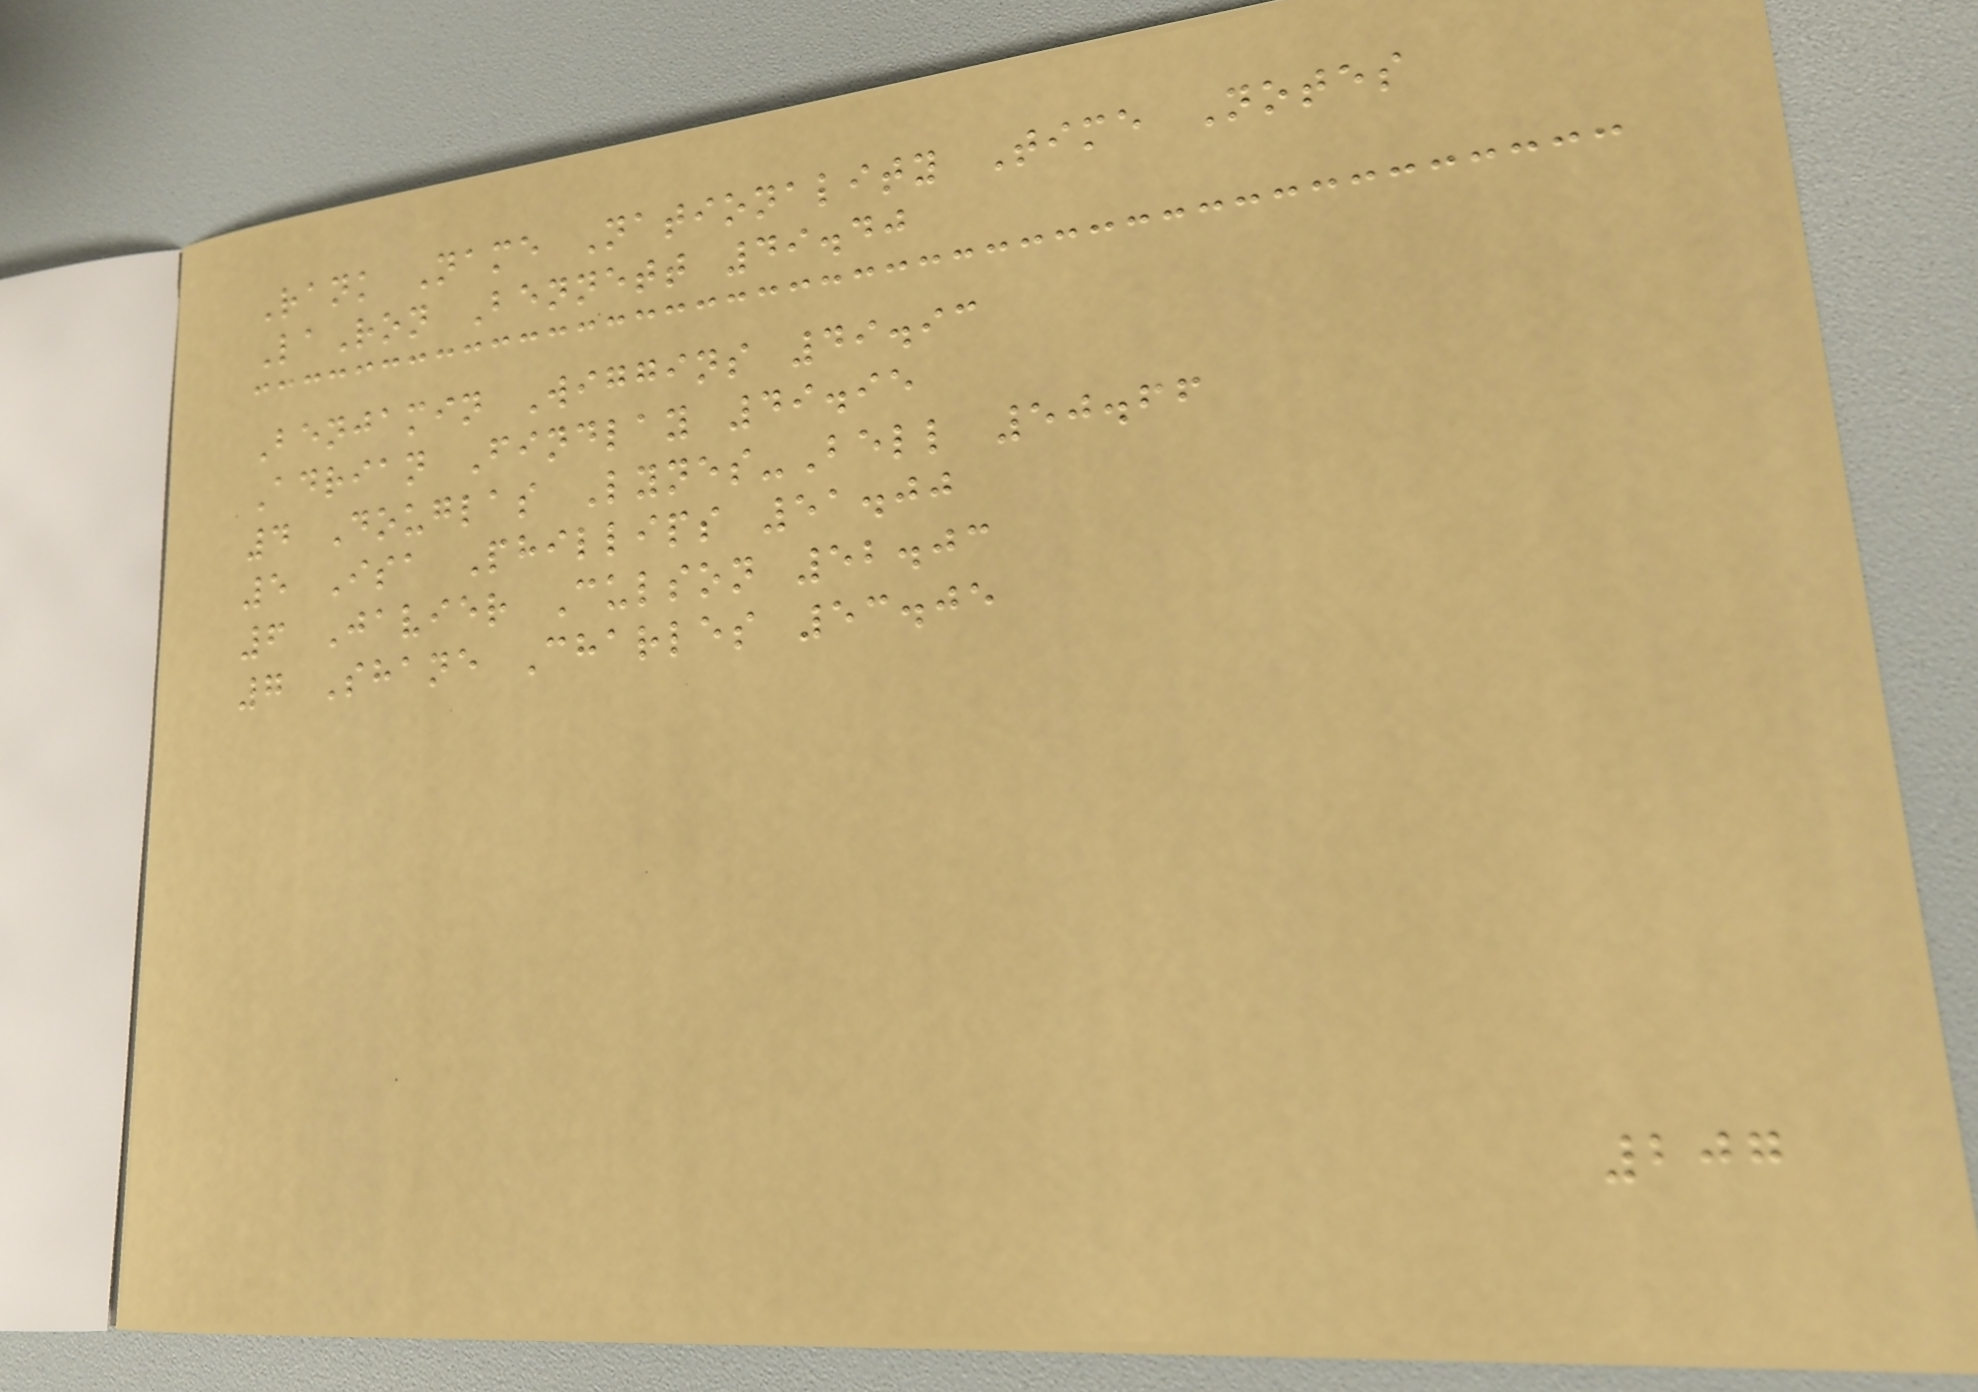Rank Name Nationality Time Notes
LaRon Bennett 49.40
Benjamin Wiggins 49.93
Adrian Findlay 49.95
4 Douglas Lynes-Bell 50.66
5 Isa Phillips 51.00
6 Javier Culson 52.03
7 Shane Charles 53.05
207
